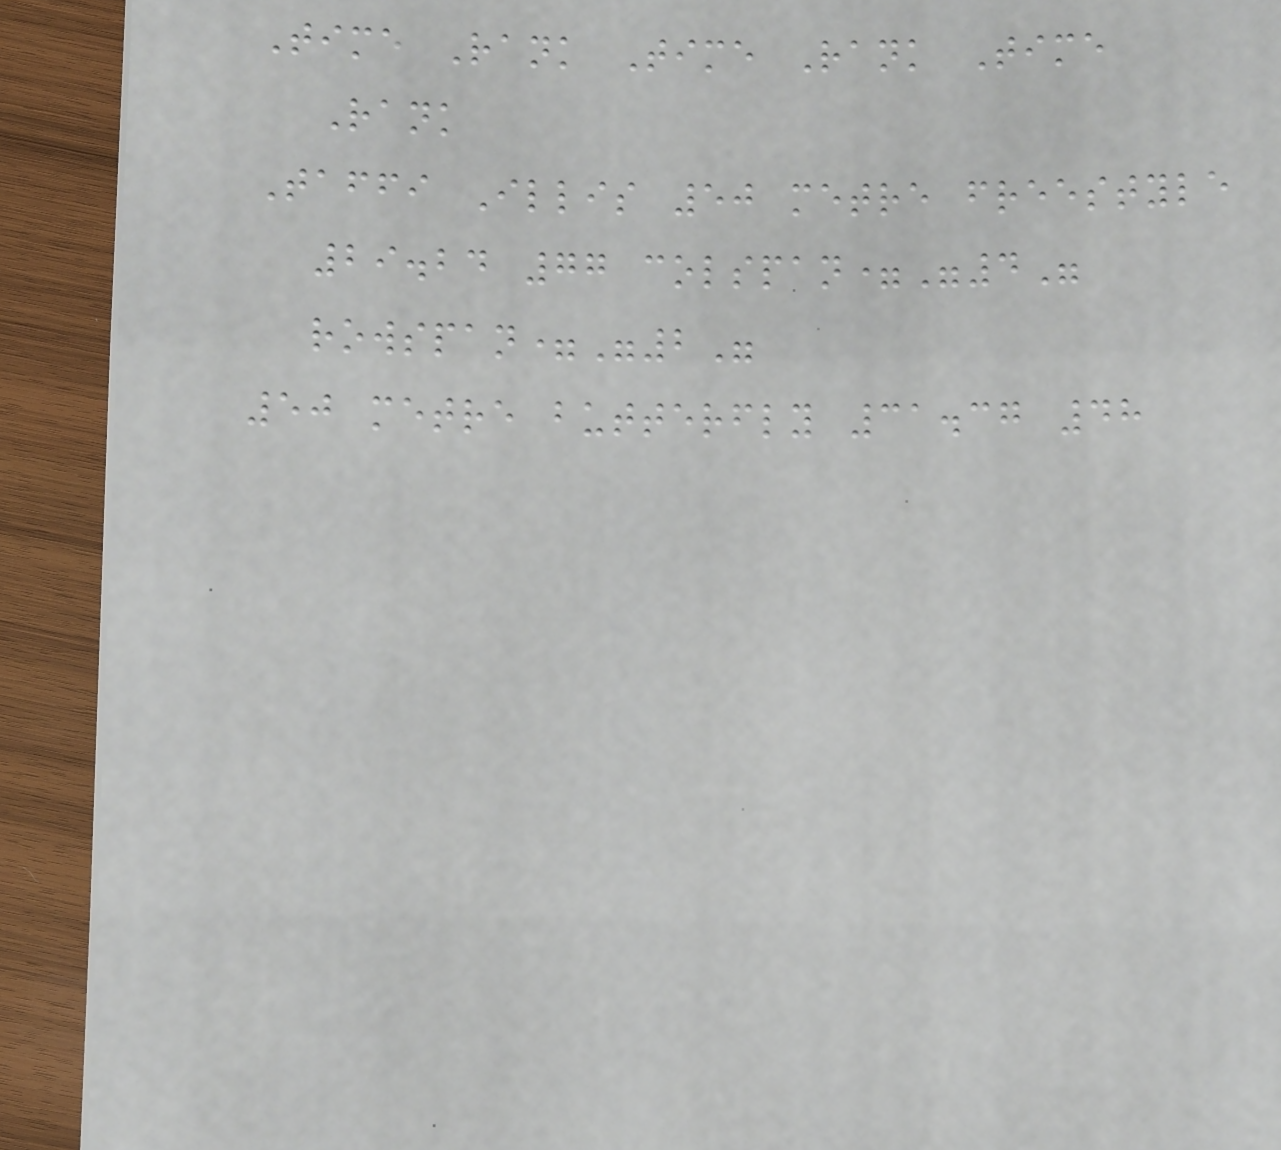Time Rank Time Rank Time
Rank
Taffi Illis 50 metre freestyle
29.24 77 colspan="4"
rowspan="2"
50 metre butterfly 31.37 48
